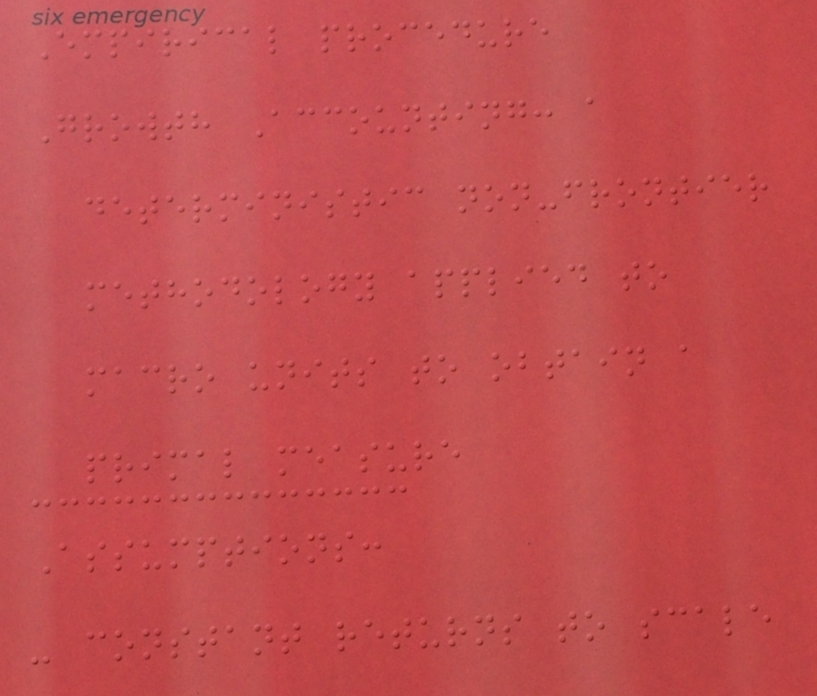Empirical procedure
Growth Accounting: a
deterministic non-frontier
methodology applied to
macro units to obtain a
primal measure
Assumptions:
- constant returns to scale
